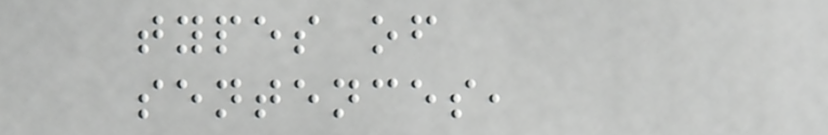types of
sentences,
